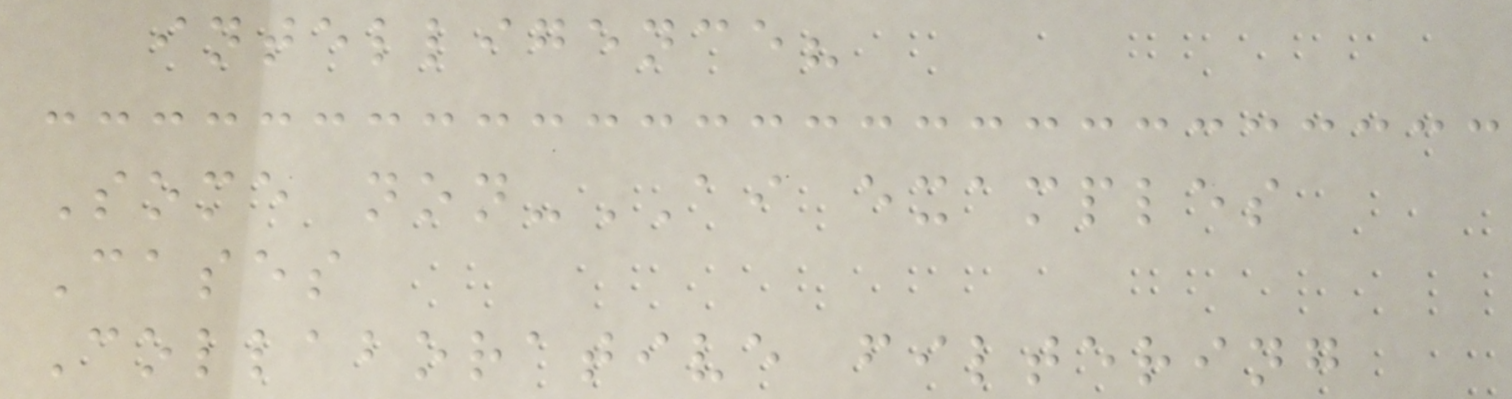intelligence?
Some non-AI examples
Cases
Collaborative filtering
